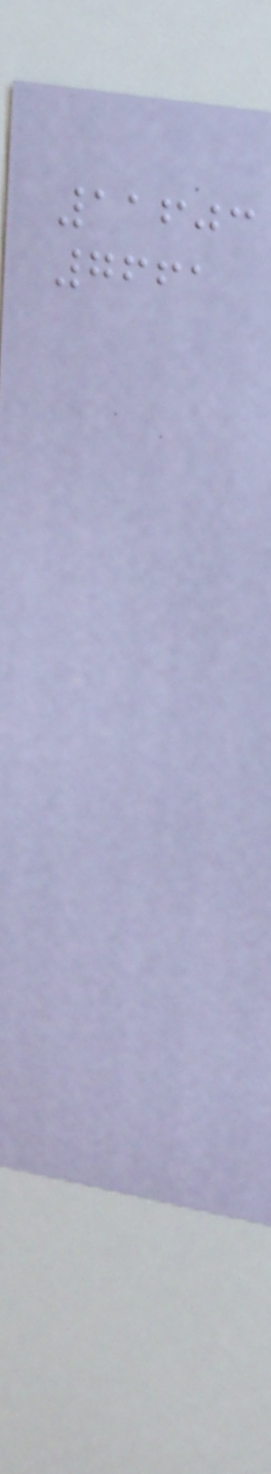11603
7661
